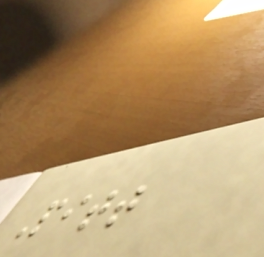Pitt
